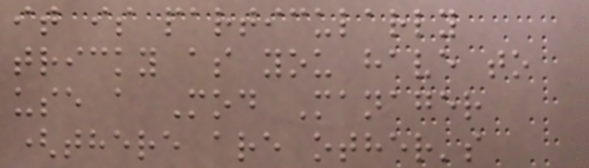it is particularly
tricky as you have to
use a Mod Manager
(there are other's
